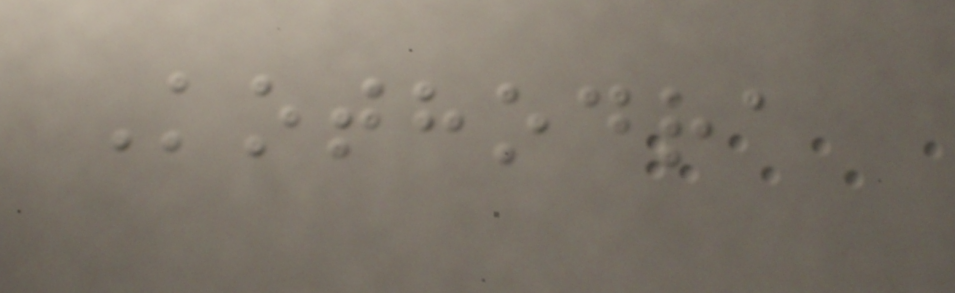Kothodra
